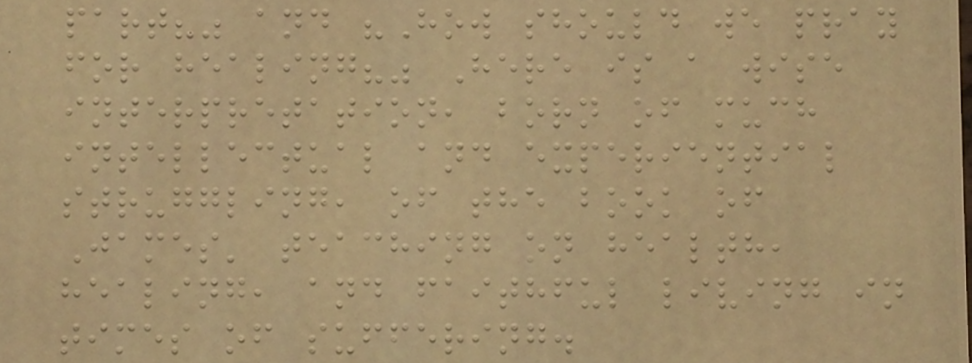part?" and "How should we pray
for healing?" Here is a wise
interpretation, born of much
intellectual and experiential
struggling, of the book of
James' teaching on health,
healing, and faithful living in
times of suffering.
